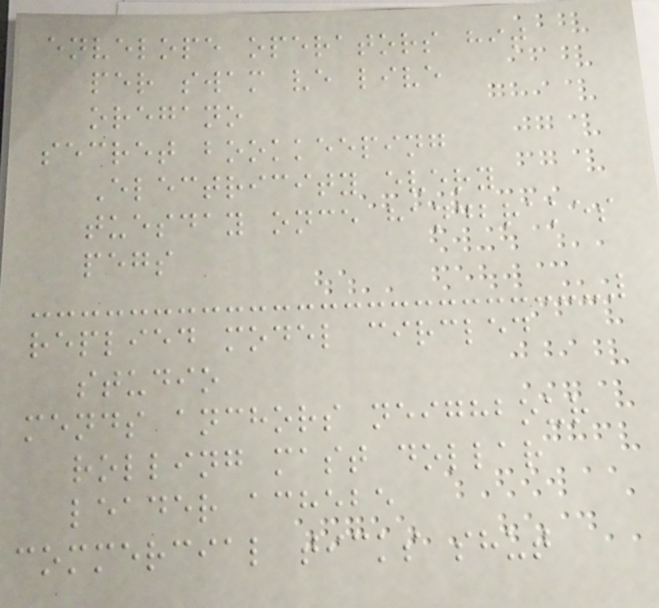envelope operators hit
per swam ve live
oregano
secret bookkeeping
Electricity every
tuesday once handbrakes
pegs
replied model circled
studio
mends anchors neighbour
rolling mast dollar
leader achebe
commercial ticks shut
